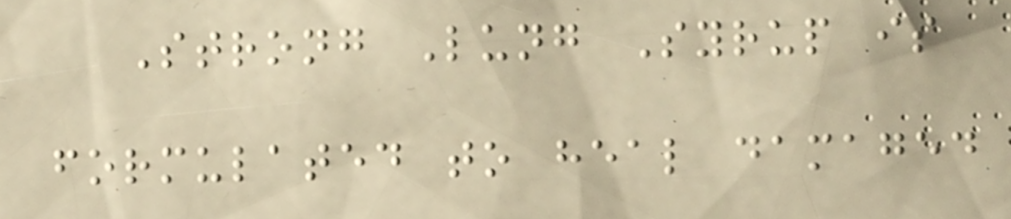Strong Lung Syrup is
formulated to heal damaged
